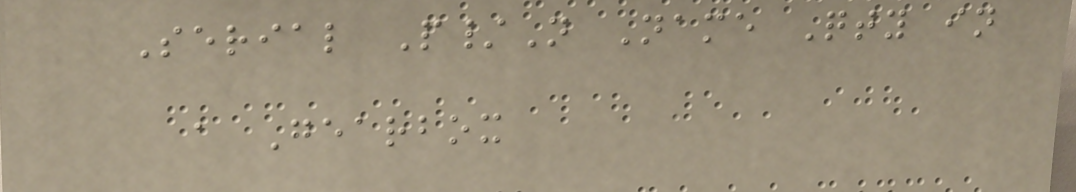Serial P/N Name Qty in
a Gearbox
